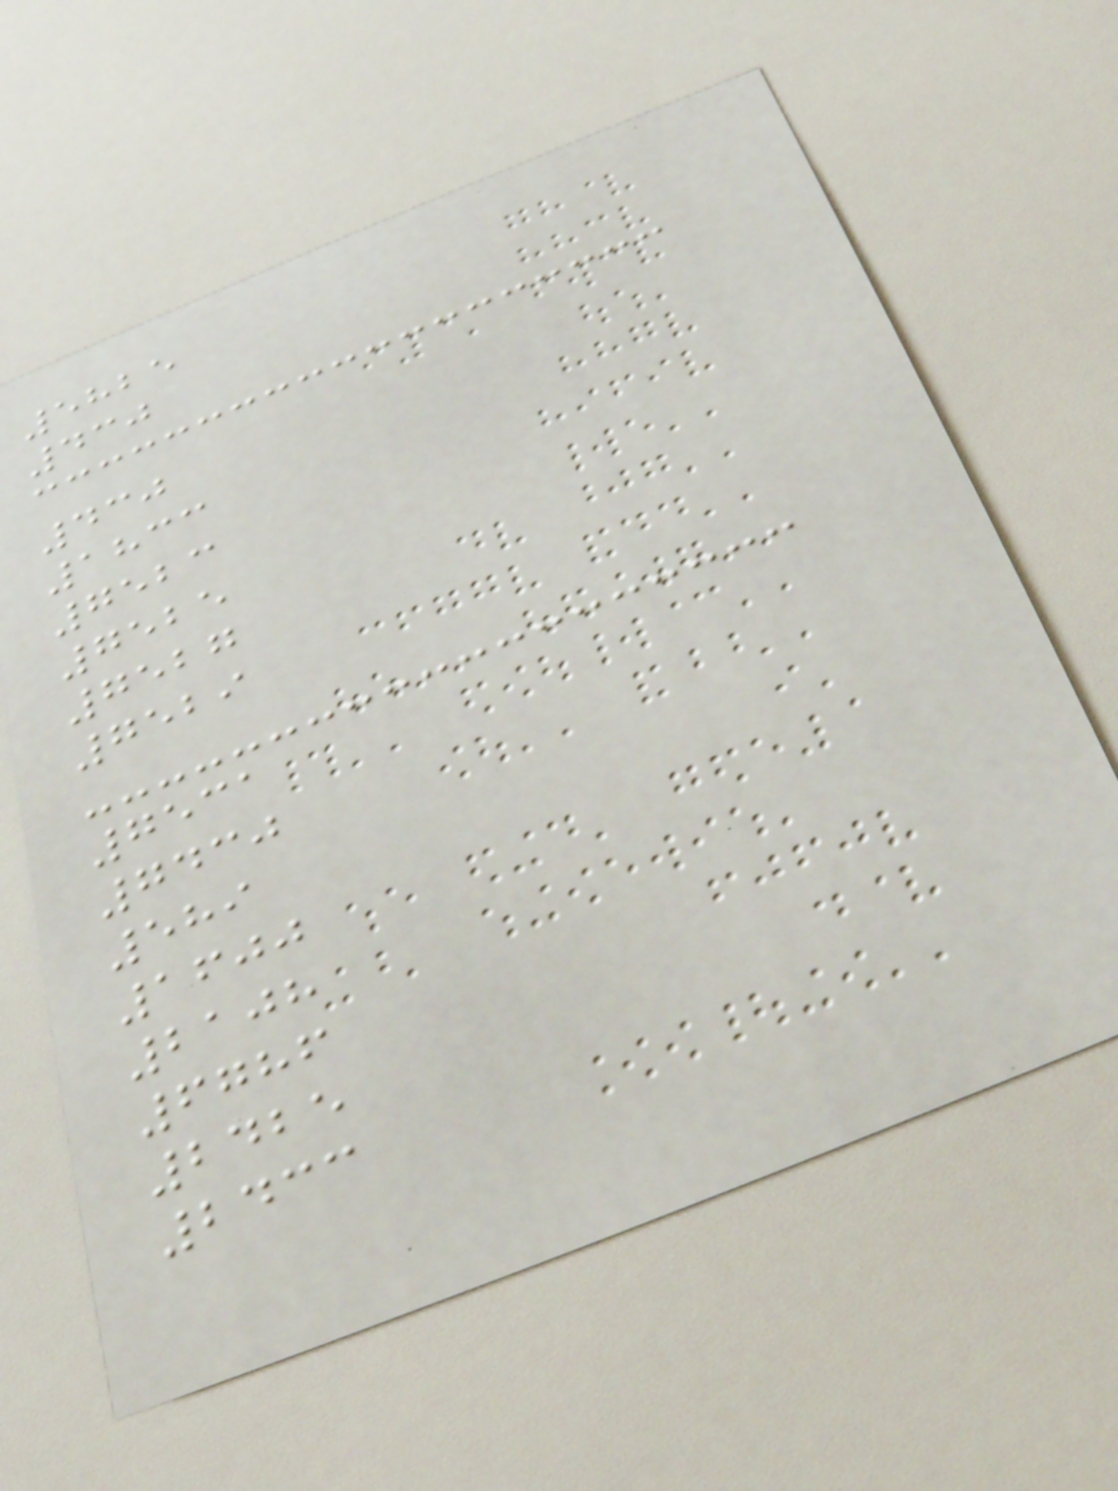5825
430
430
1833
7523
7525
7527
7529
7531
7430
589
1600
2108
6786
2425
2433
